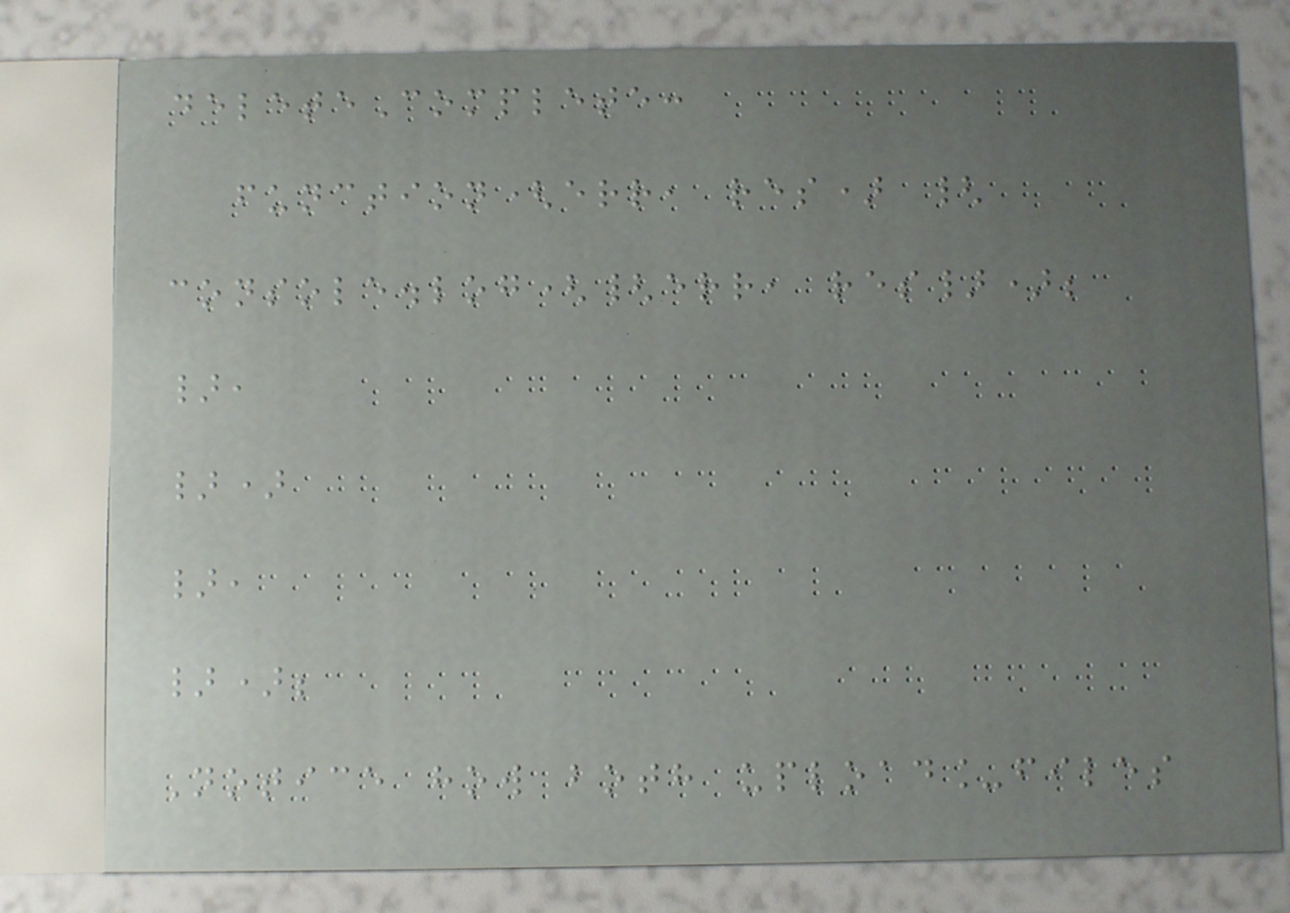deleteComplete:
function(err, res) {
console.log({err, res});
},
})
},
});
Notice how both upload_files
